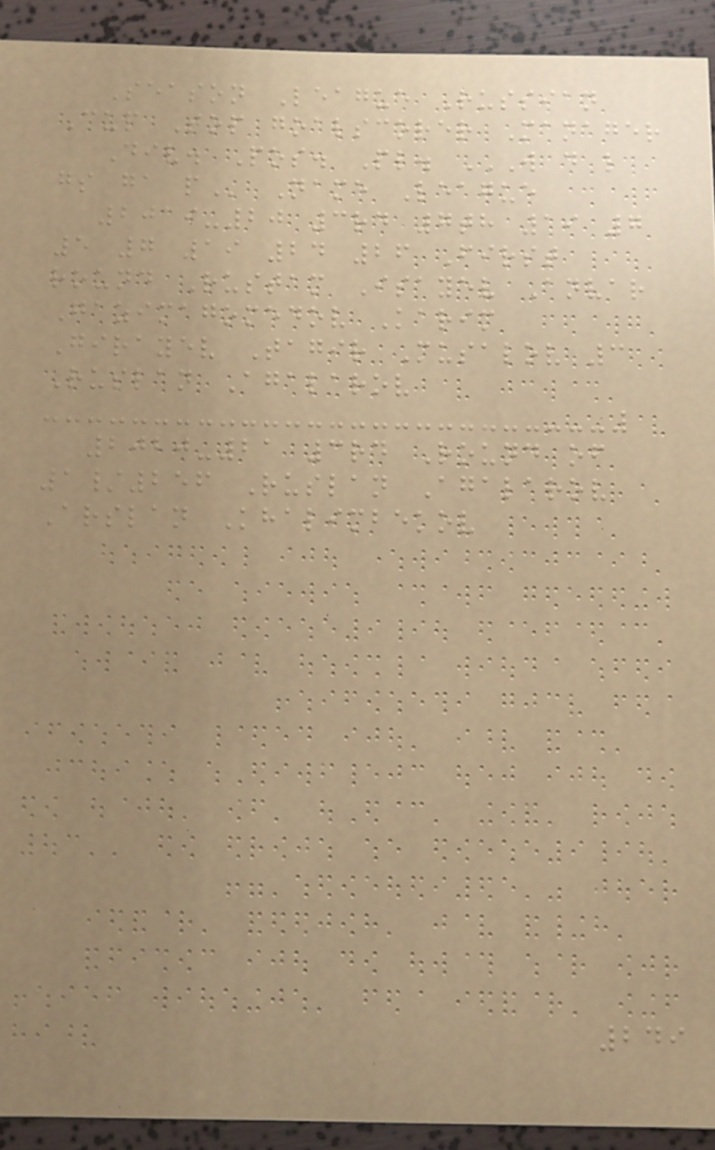Season League Russian
Cup Top goalscorer Manager
Div. Pos. Pl. W D L
GS GA P Name League
2019-20 3rd 7th 19 7
5 7 19 24 26 First
round Rustam Isayev Anvar
Gazimagomedov Karim
Girayev Tagir Musalov 3
Ruslan Agalarov
2020-21 3rd Round of
1/256 Ruslan Agalarov
Arslan Khalimbekov
249
